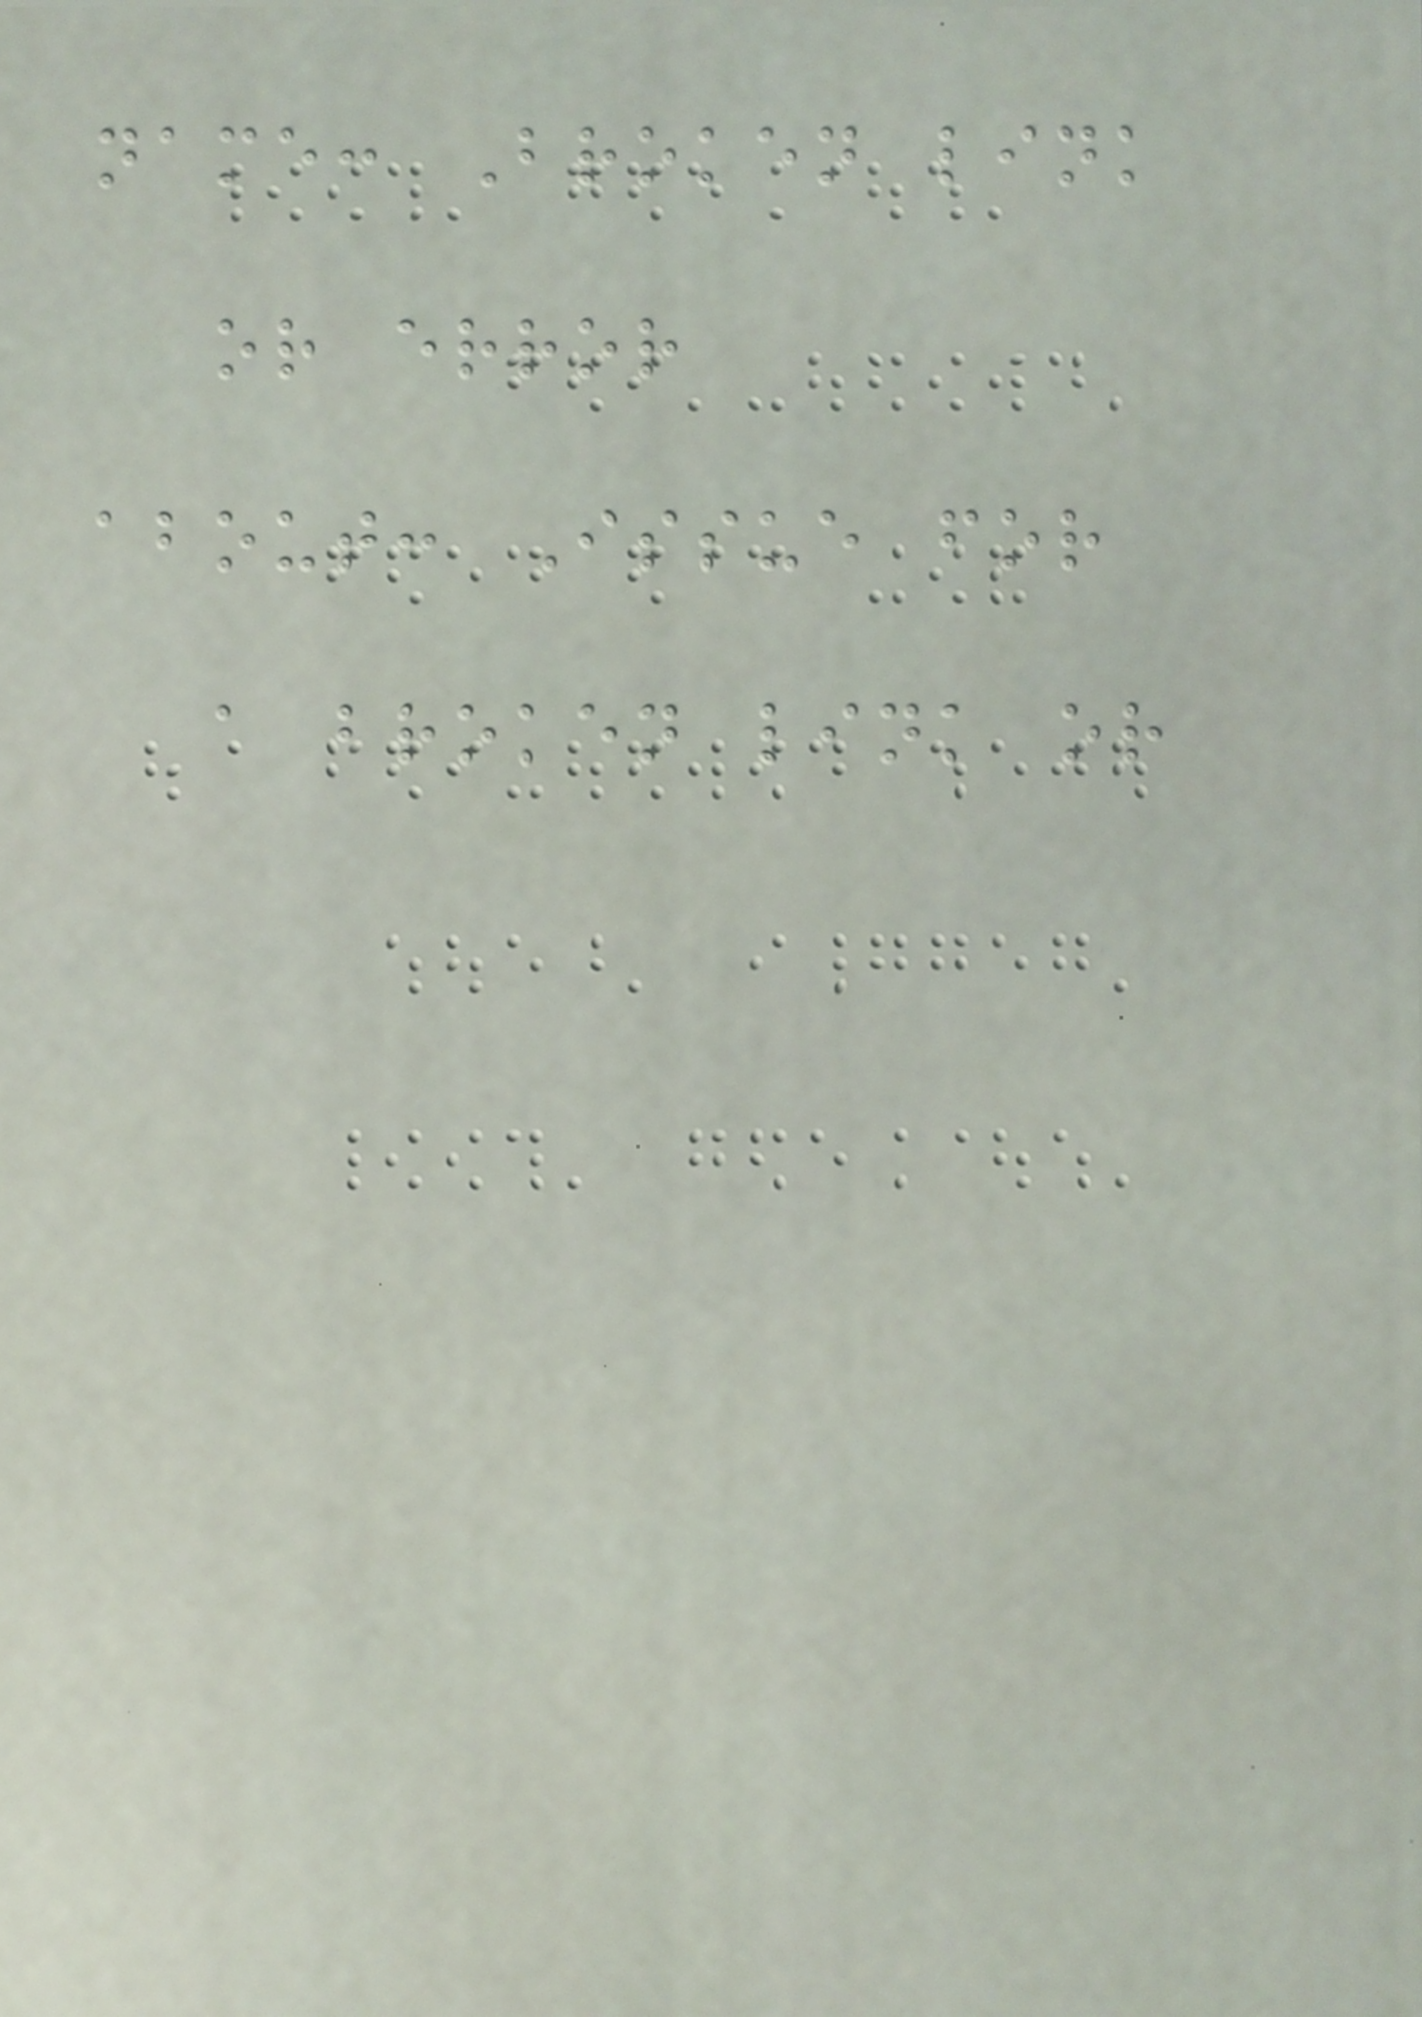name: Broken link
or error
about: Issue for
a broken link or
